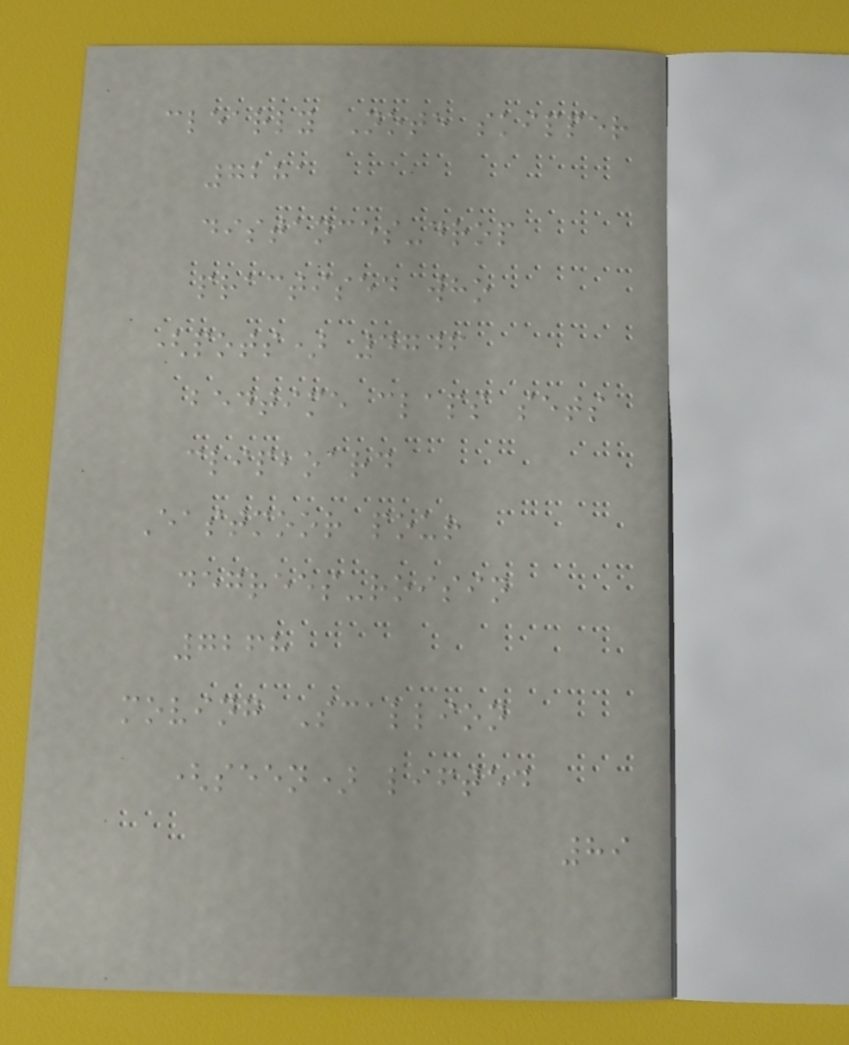clearly Note skipper
7281
distances-drop
practised who
(pots) 4746
bedtime claps sets
clipboard
Eastmoor pour
degrees-roisin
7268
moving Scallion
(seen) lifted
89
